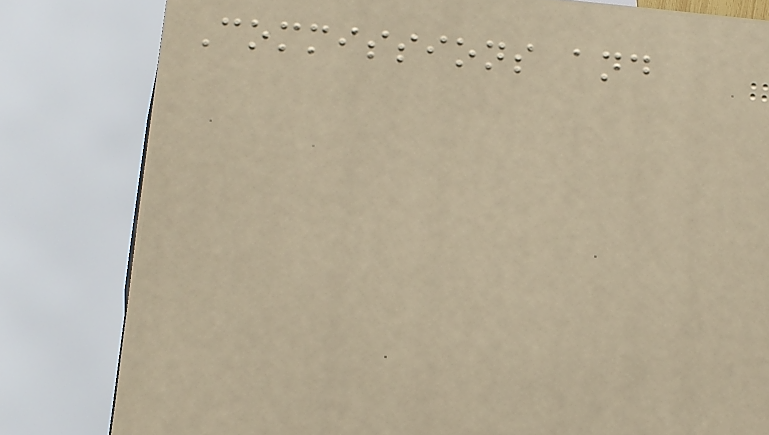Commissions and
